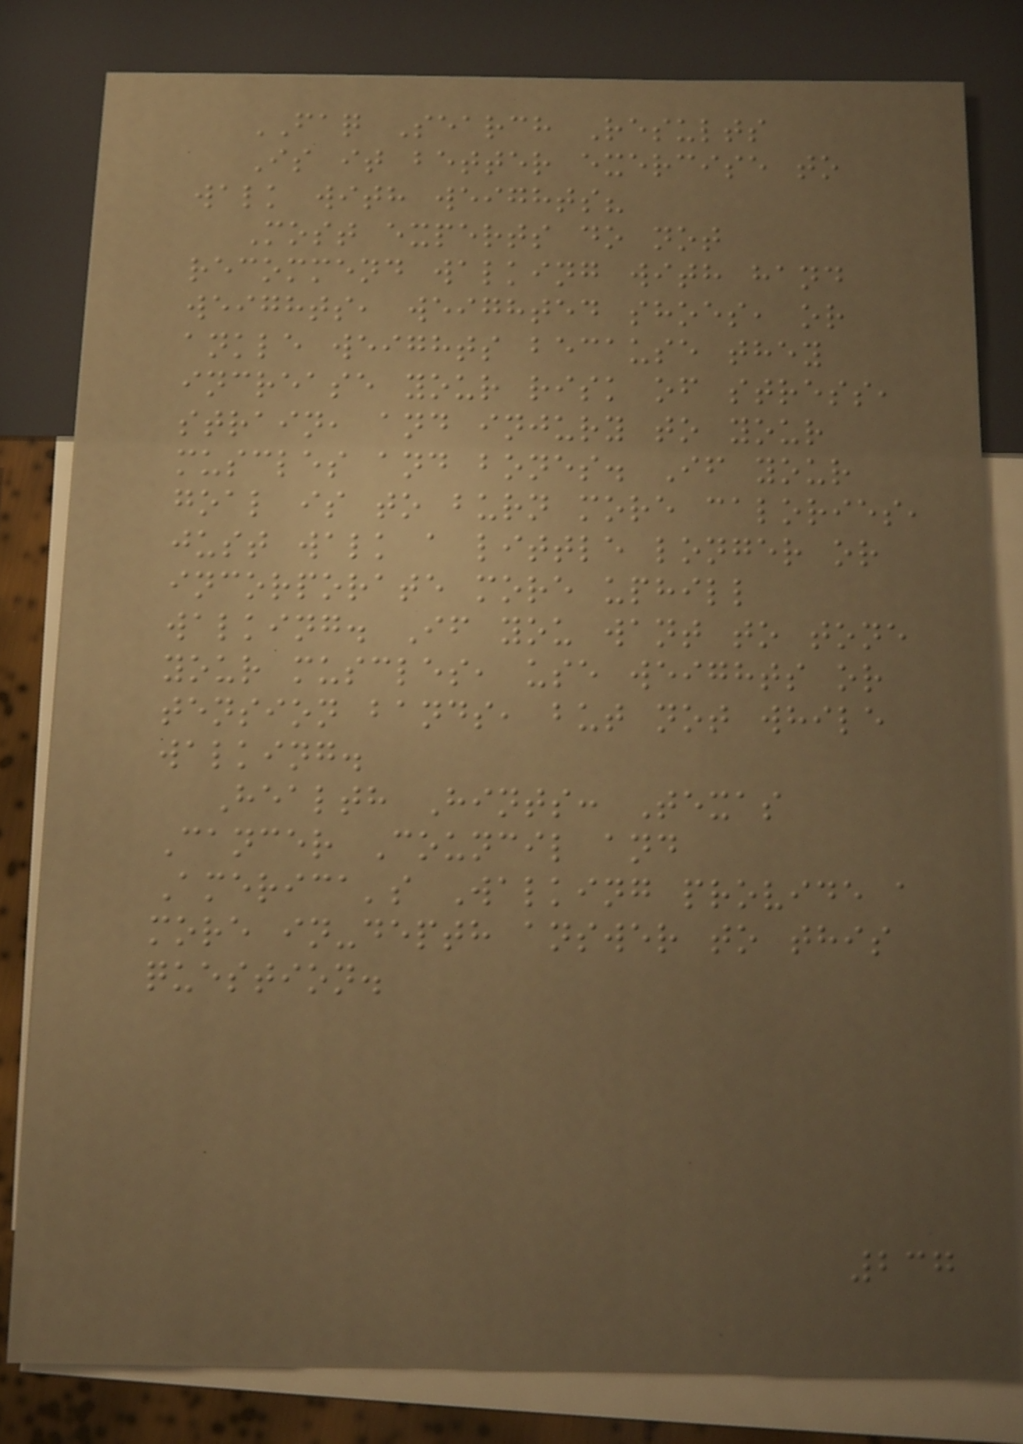FAQ Search Results
Is it better exercise to
walk with weights?
Most experts do not
recommend walking with hand
weights, weighted shoes, or
ankle weights because they
increase your risk of stress,
strain, and injury to your
muscles and bones. If your
goal is to burn more calories,
just walk a little longer or
incorporate more uphill
walking. If you want to tone
your muscles, use weights or
tension bands, but not while
walking.
Health Hints: Texas
Cancer Council and
America's Walking provide a
more in-depth answer to this
question.
237
